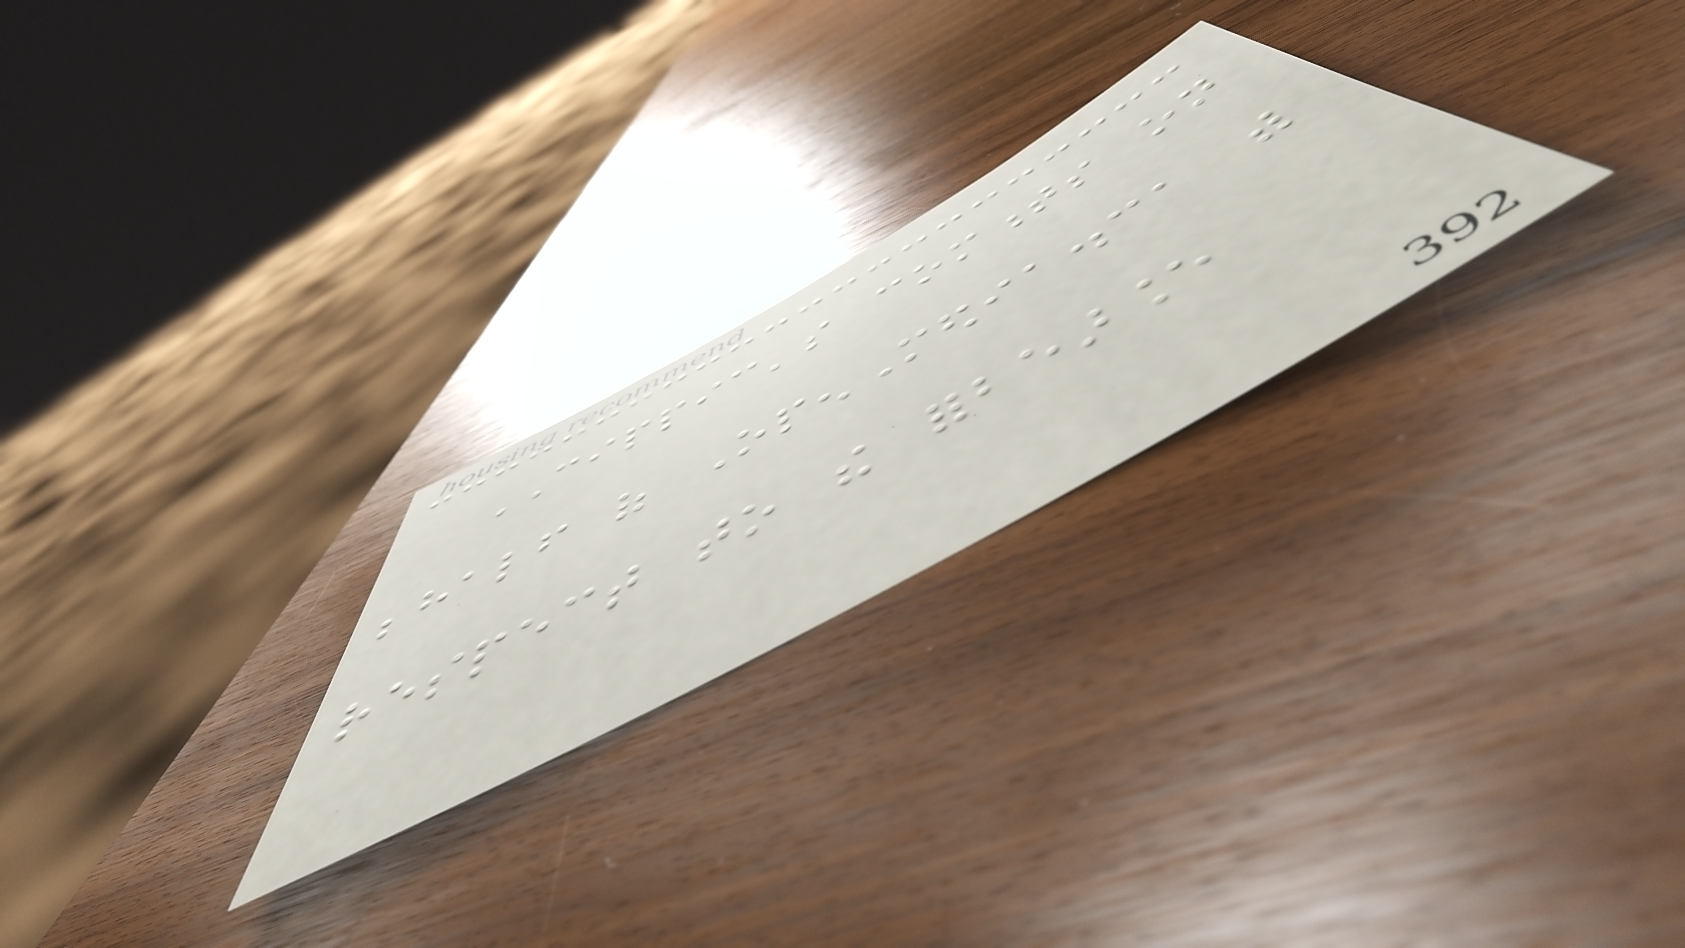CIPPIC's comments on
behalf of OpenMedia.ca with
respect to the forbearance
